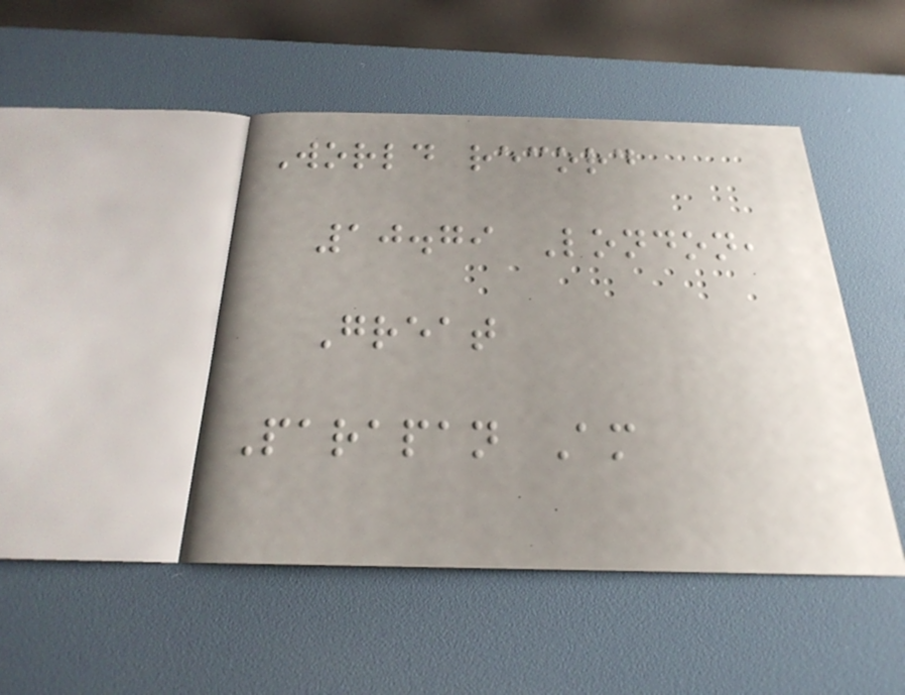World record
10.79 London,
Great
Parapan Am
